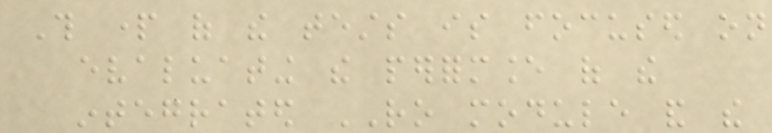This part of the tests is focused on
evaluating the performance of the
integrated RO module and the
